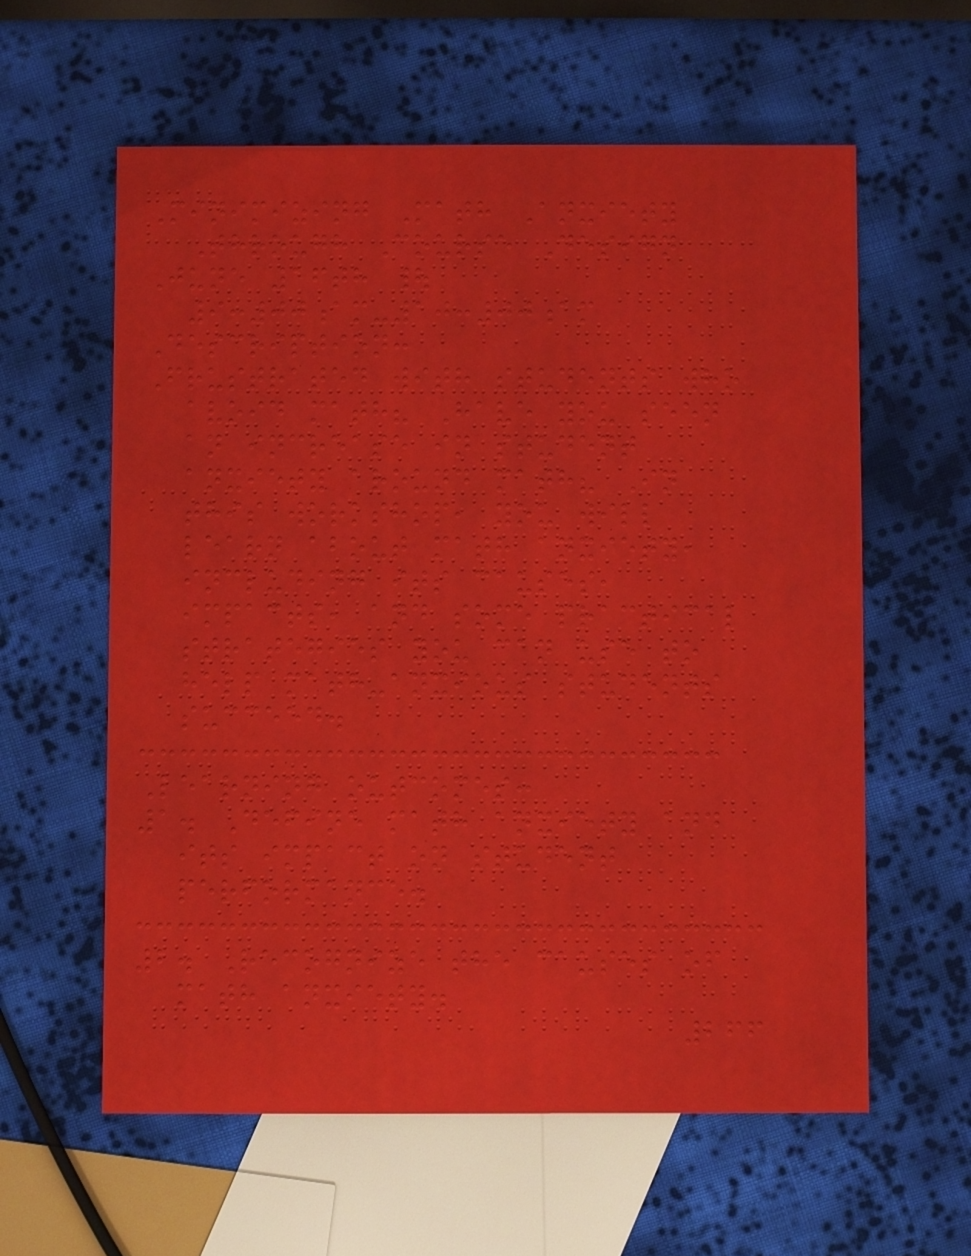Minimizing Math Anxiety
Through Course Design
June 16th |
9:00am-10:00am
Description:
Frustrated with students who
avoid math? Have you seen
an increase in student
anxiety around math? In
this workshop, you will
learn about math anxiety,
including its causes,
impacts, and some practical
strategies you can use to
help math-anxious students
succeed.
Learning outcomes:
1. Define math anxiety and
its impact on student
performance.
2. Recognize the causes of
math anxiety.
266
